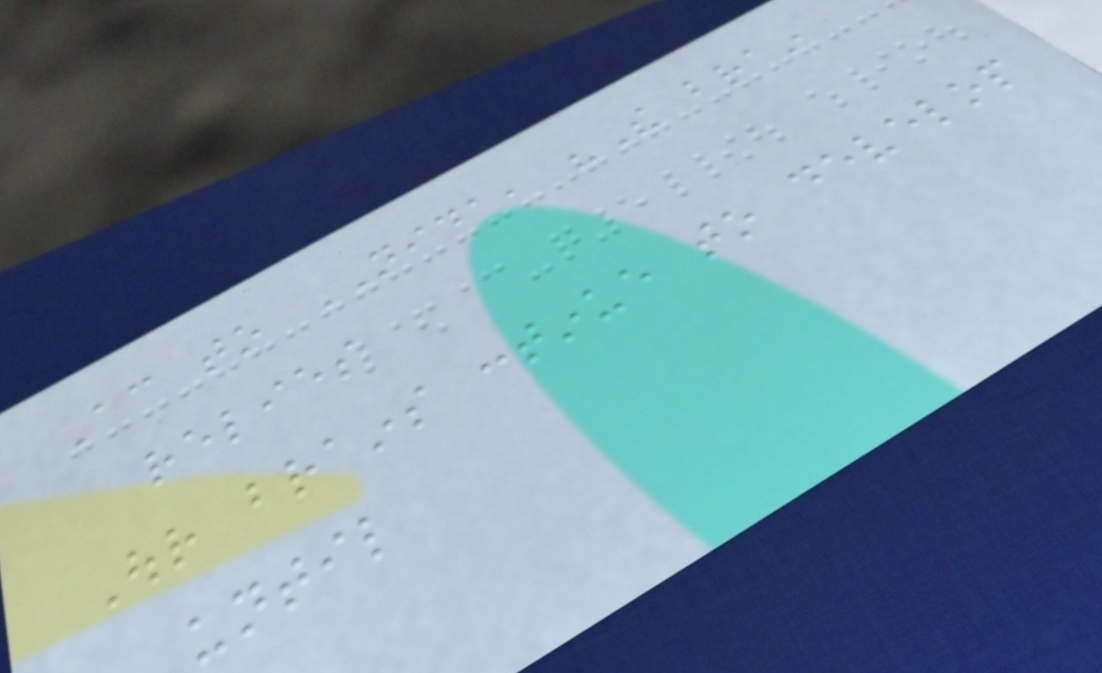According to NIDA, "The brain
relies
Our brains continue to develop
until
